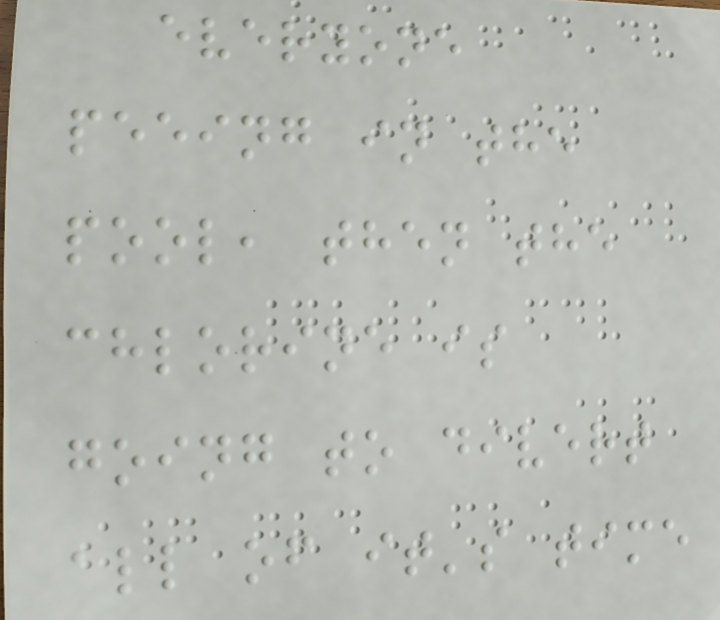everyone
peeing in the
pool, then the
chlorine is
going to divert
all of it's time
